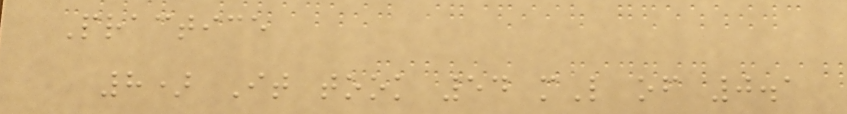Practice
8) It took 54 mL of 0.1
